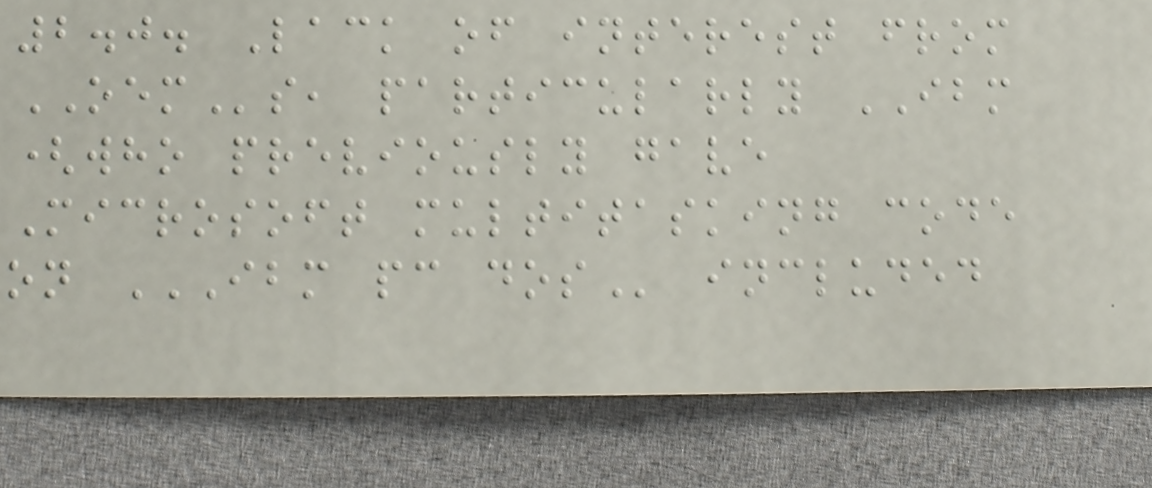2.0. Lack of interest from
OEMs, particularly IBM
(who previously gave
Microsoft multitasking code
on IBM PC DOS included
